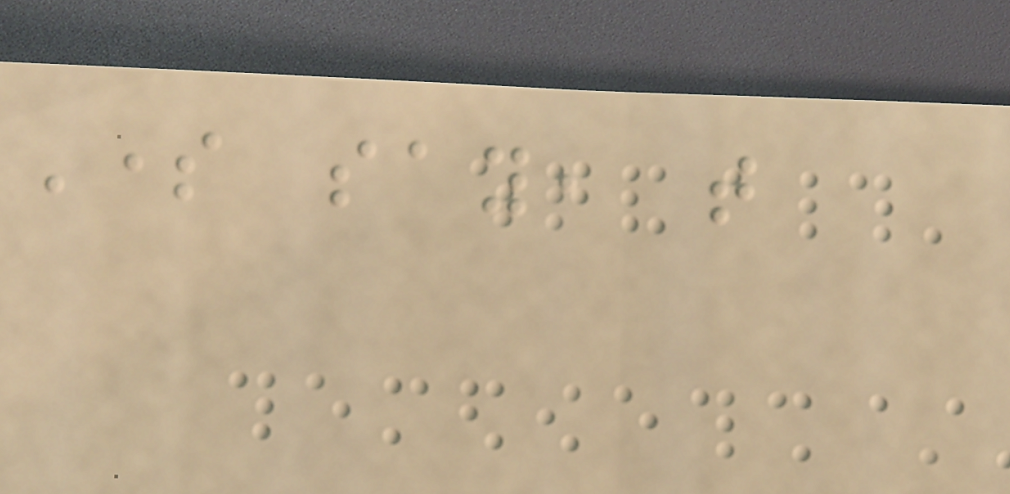Some say, that
